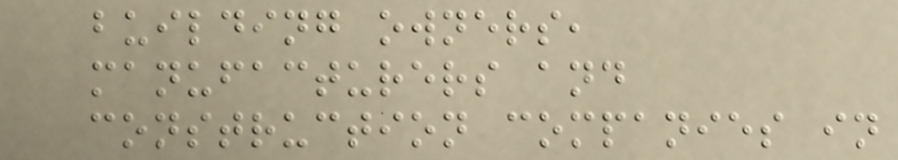building owners,
manufacturers and
construction companies in
